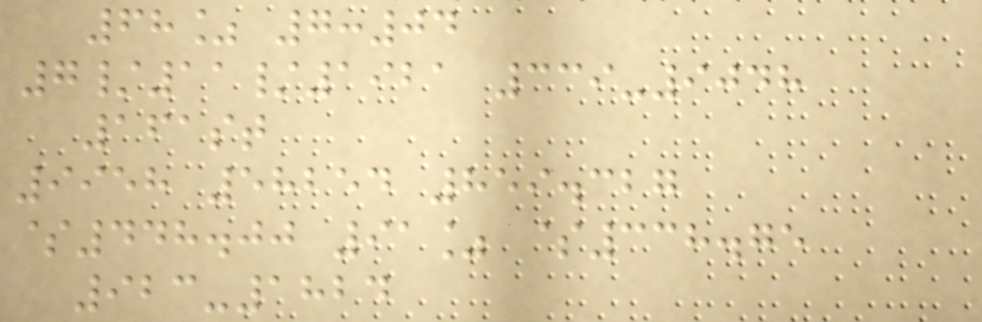68% 7:04
7/11/1921 339-9048
161st
9958 58254 859.327
$448.00 91% $338.75
923-1824
